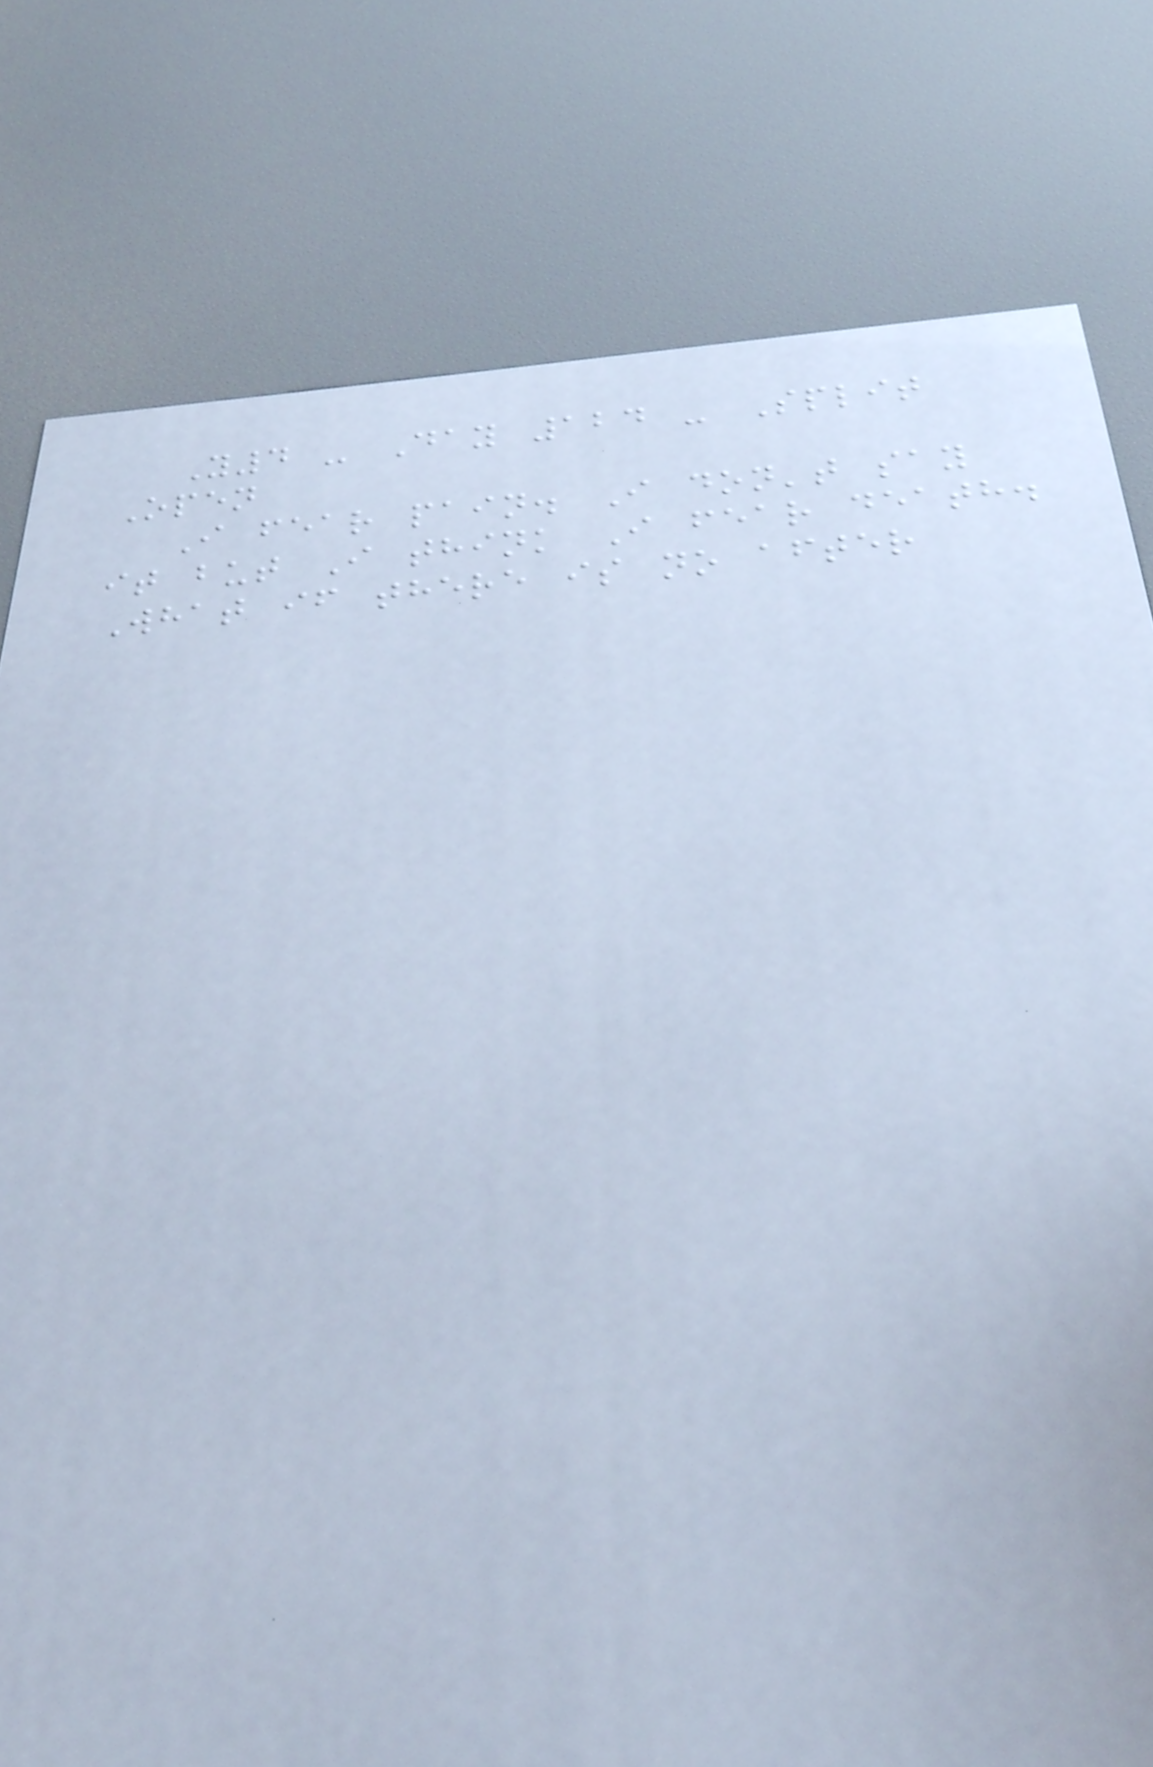Y4 - Day 124 - Split
Open
I fear pain. I don't say
it but I think I fear death.
What if there is no after
